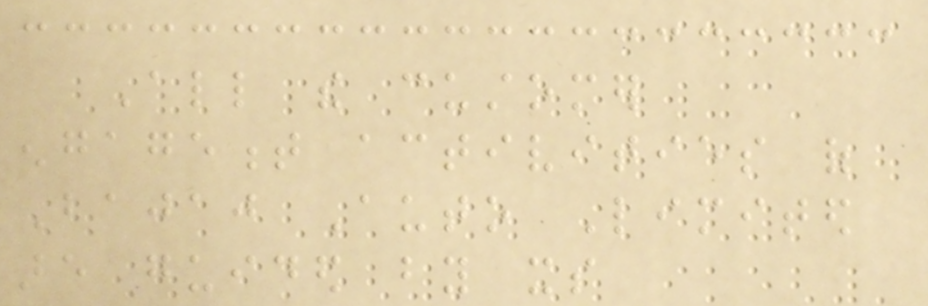All the customer
engagement activities of
Bajaj Auto Limited
are guided by its
